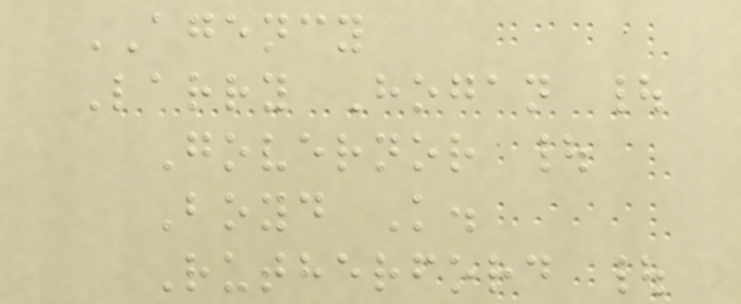AGENCY
Larry Hogan |
Governor |
Boyd K.
Rutherford |
